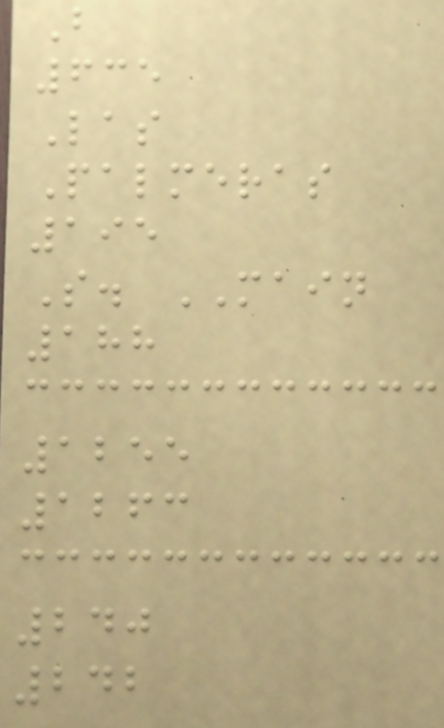B
635
Las
Palmeras
195
S. MAIN
188
1255
1263
240
242
